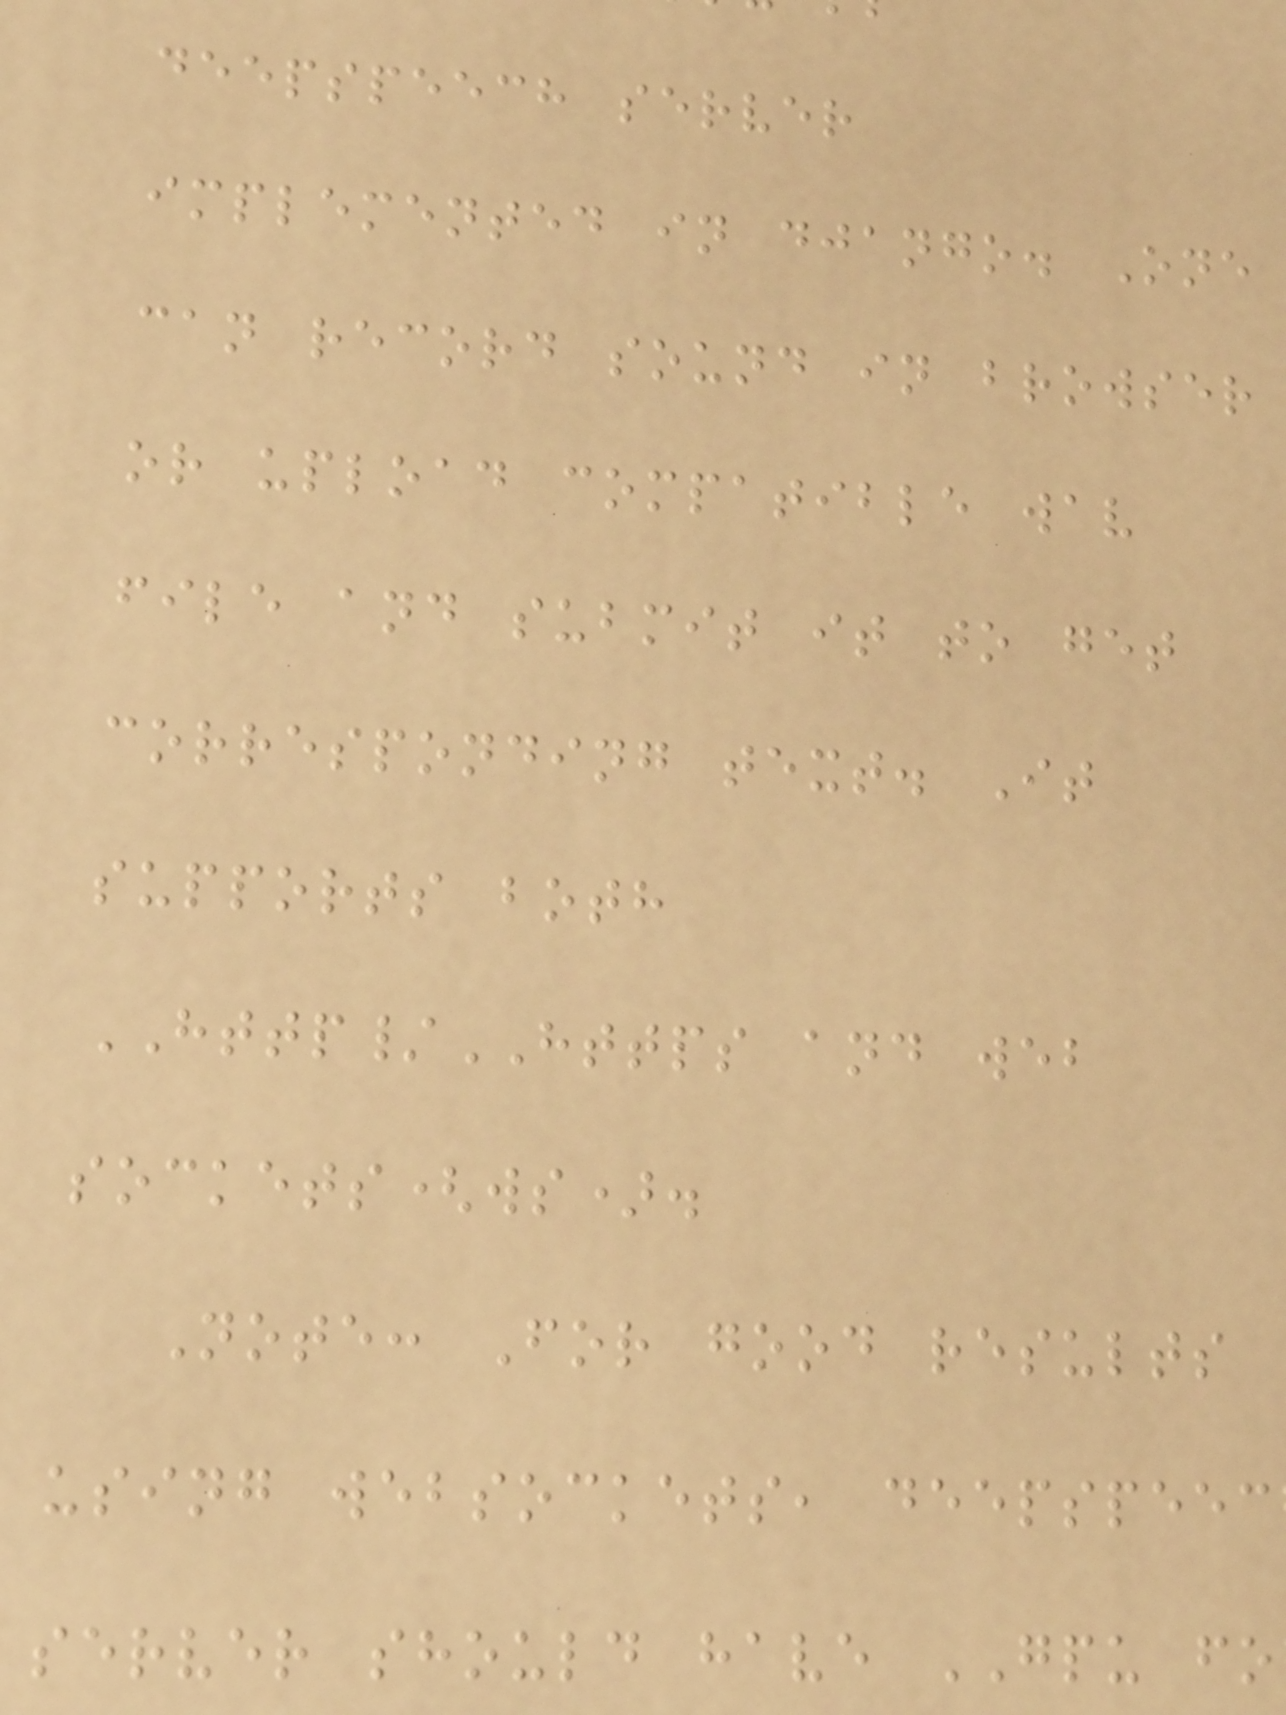deepspeech server
implemented in django. One
can record sound in browser
or upload compatible wav
file and submit it to get
corresponding text. It
supports both
HTTP/HTTPS and web
sockets(ws).
Note: For good results
using websockets, deepspeec
server should have GPU fo
